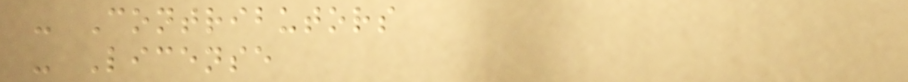- Contributors
- License
